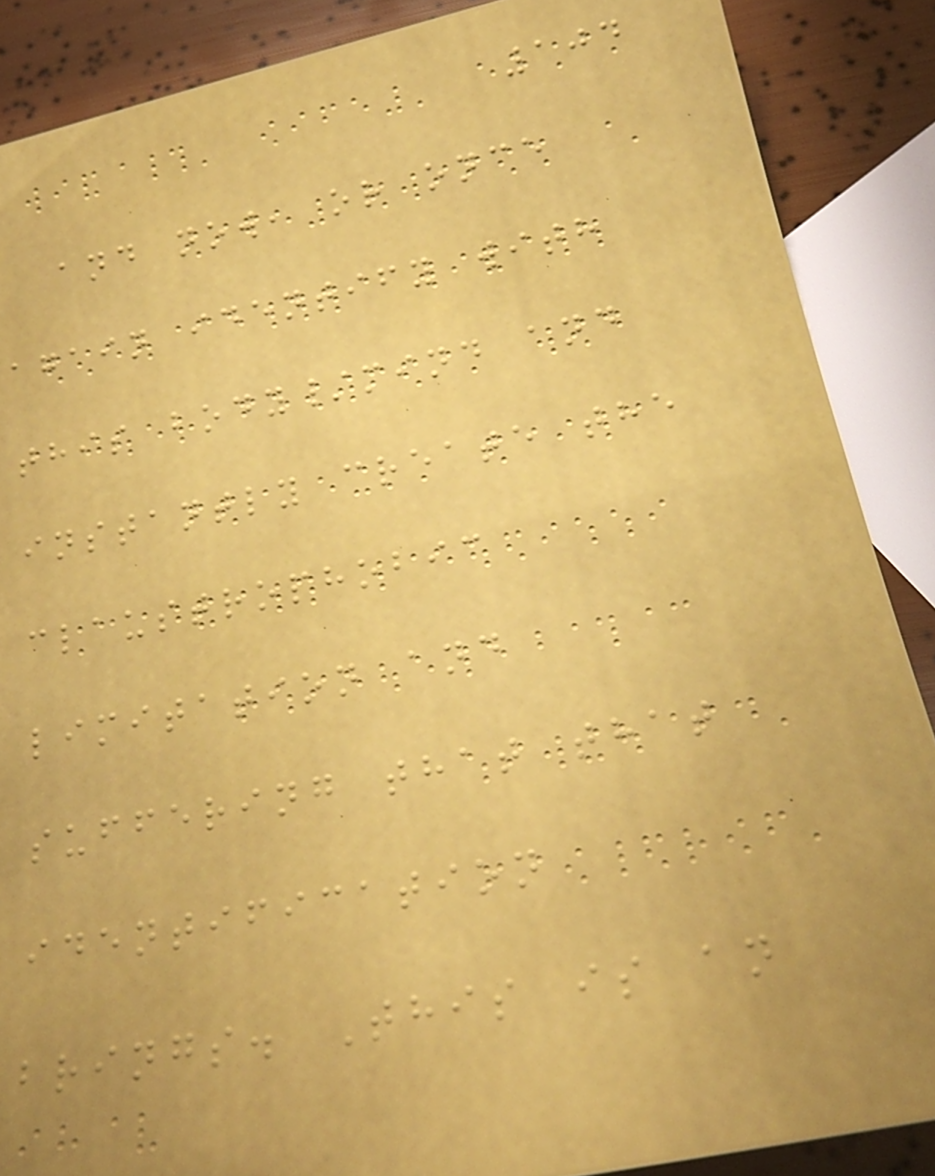104
and now, or once
again identify with
this body/mind and
instantly create the
claustrophobic
limitation and
suffering that that
identification
brings. This is an
